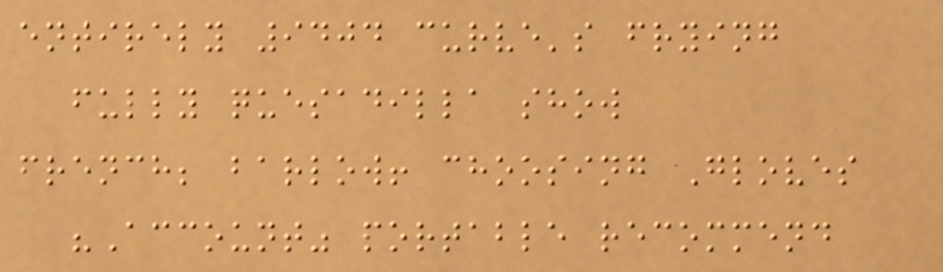entirely 9404 curve's frying
fully quesadilla show
french; barlow! choosing Gloves
"Account" portable recommend
